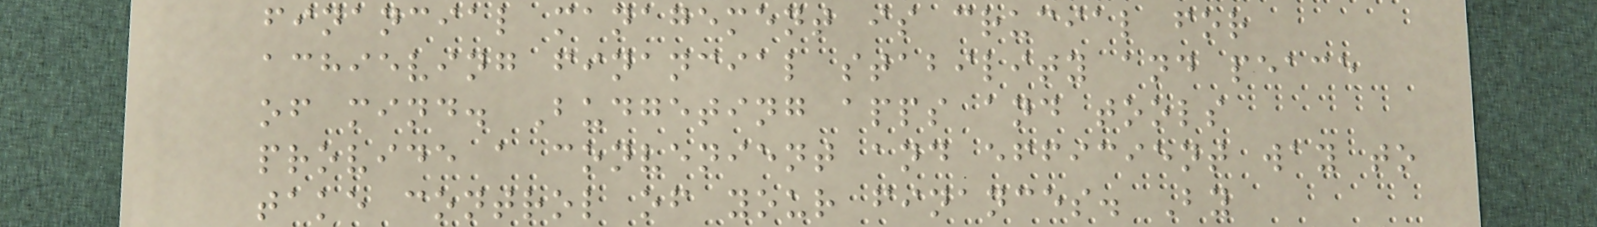financial management is crucial for
achieving financial stability and peace
of mind. Budgeting apps and tools
provide a convenient and efficient way to
take control of your finances. By
